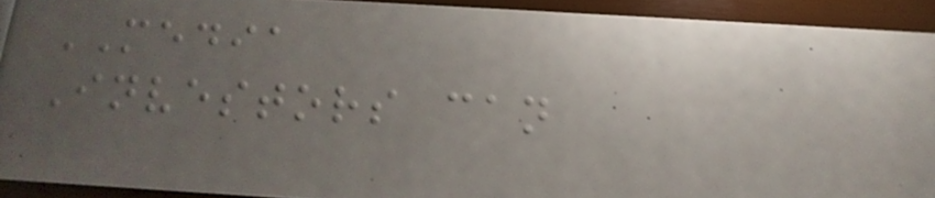MEDIA
Investors can
